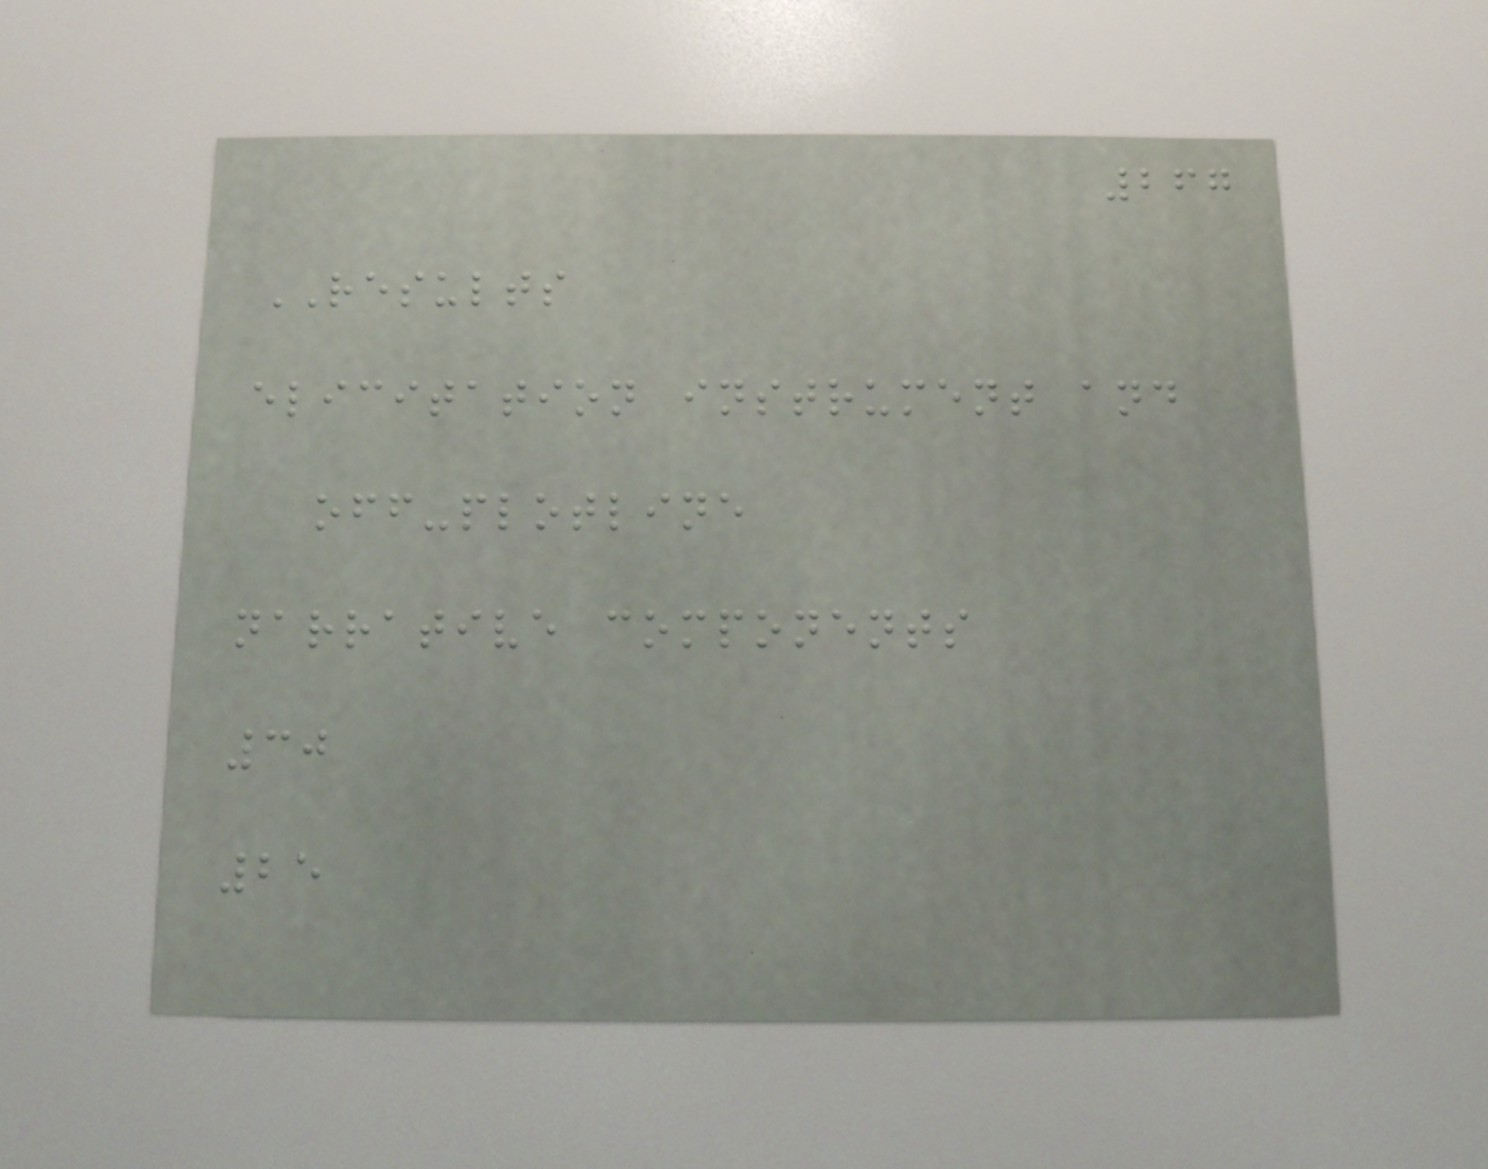267
RESULTS
elicitation instrument and
off-plotline
narrative components
30
25
